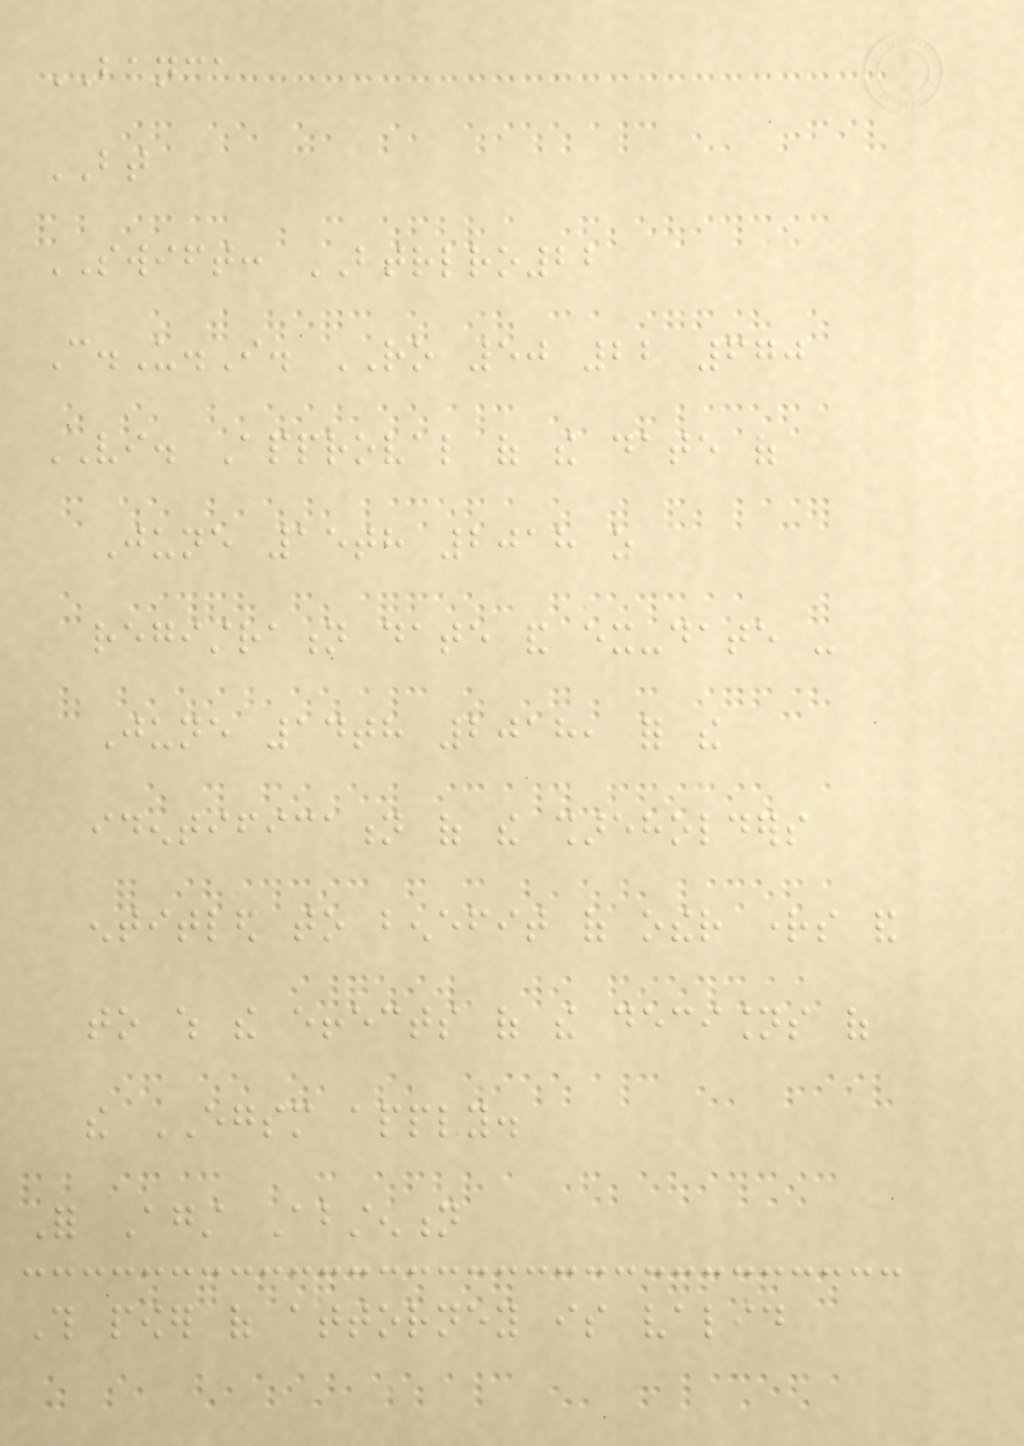BANCA
BT
SWIFT: BTRLRO22
C.U.I. RO 50 22 670
VI. Approval of the date of
June 15th 2018 as
registration date and ex-date -
June 14th 2018, for the
identification of the shareholders
entitled to benefit of other rights and
to which the effects of the decisions of
the EGSM apply.
For Against Abstention
This power of attorney is valid
